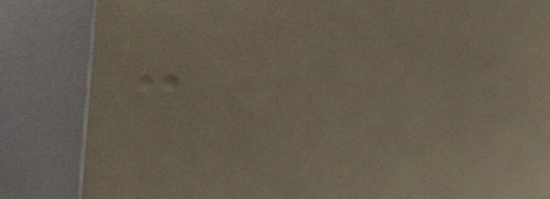-
